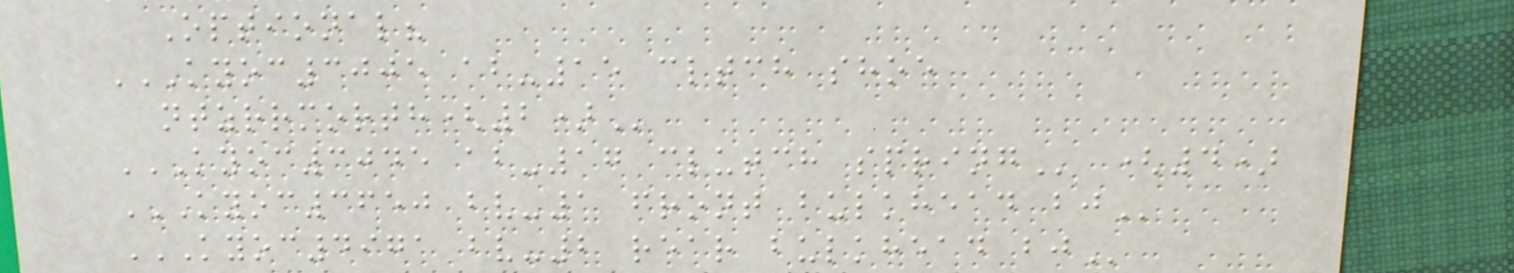Optional?
KYOC3005 AB-15 CLTCH SHOE
NTZRRMORTH(2)
KYOC3045 AB-17 CLUTCH SPRING (4)
KYOC3650 BV-1 FRONT BULKHEAD BJ
KYOC4971 BV-2 REAR BULKHEAD BJ
